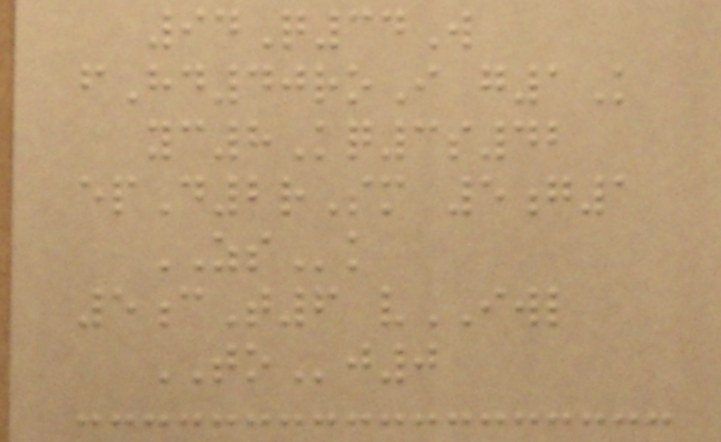94Q34W
fHd40roI g1K
yc8Kq3s42
epD2rSm 5g1
ZSk
5cT6 vIWL
TOj0
